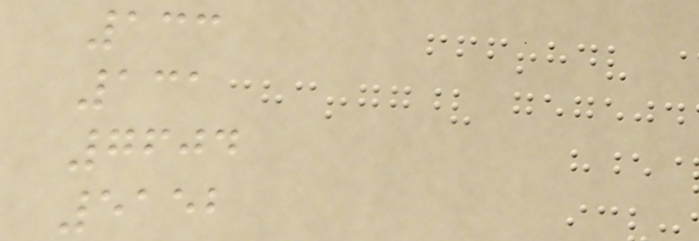133
131
7604
5152
